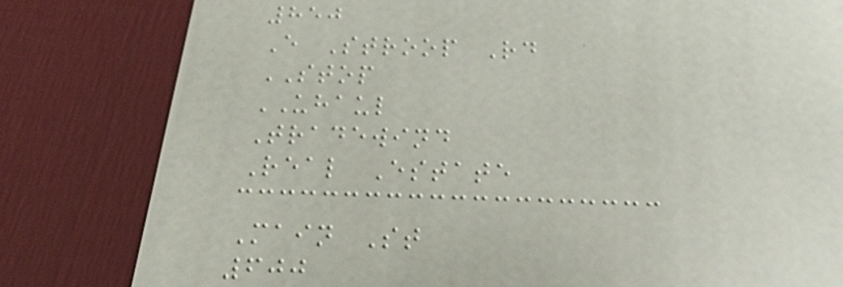850
E Stroop Rd
STOP
UHAUL
Tradewind
Real Estate
Main St
600
